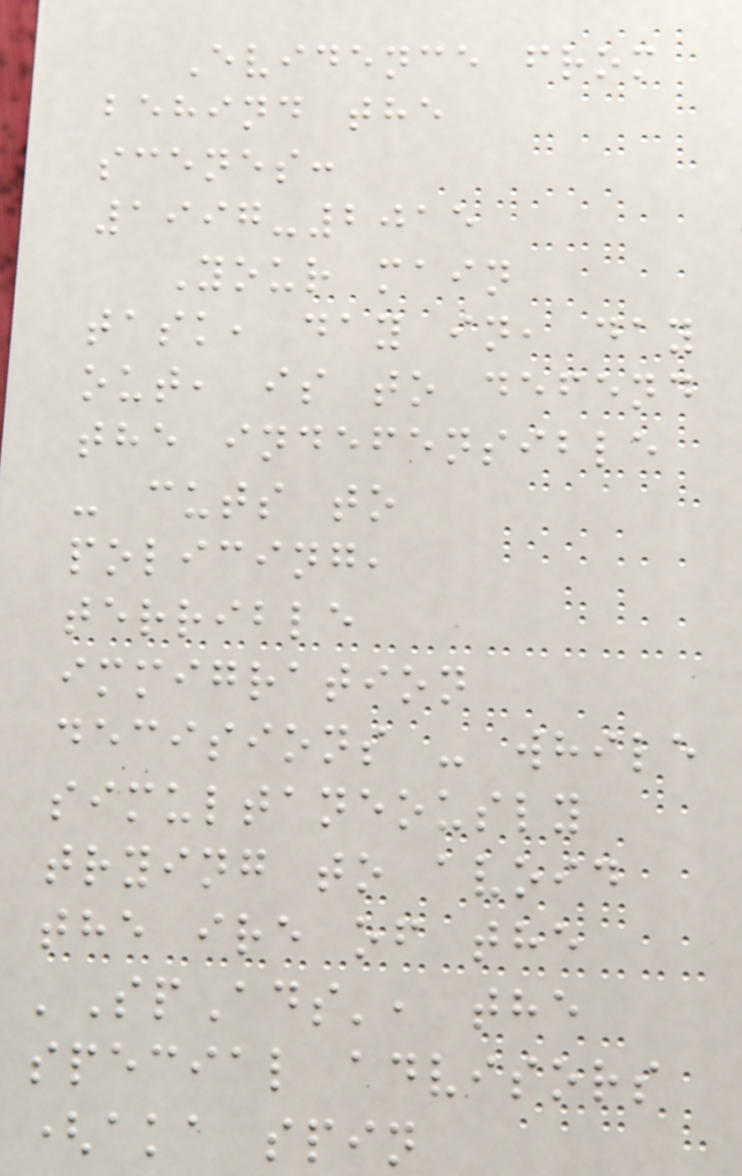Evidence from
behind the
scenes:
1997-2015
Your main
task, day in, day
out, is to defend
the indefensible
- cuts to
policing,
terrible
immigration
decisions - while
simultaneously
trying to avoid
the ire of the
'SpAds', the
special advisors
(aka spin
